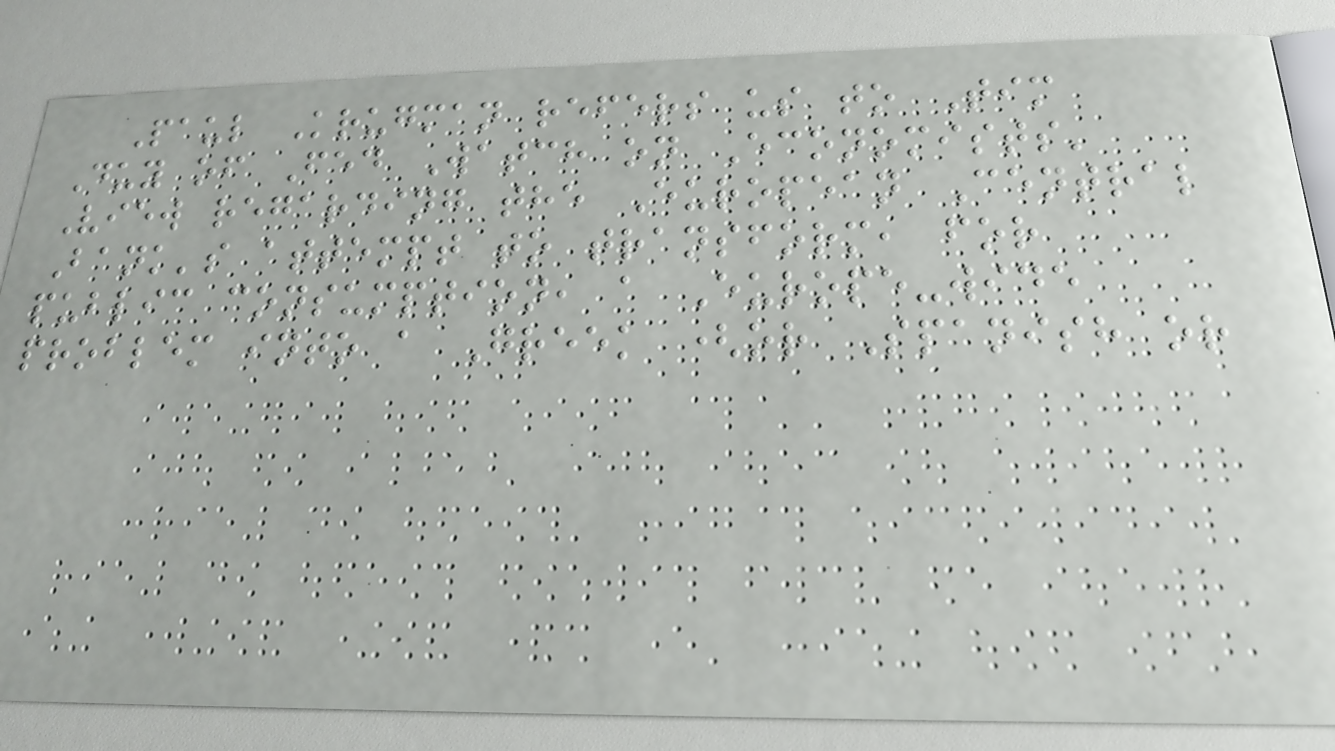Paul Krugman refers us to Tim
Duy of Fed Watch on Economists'
View regarding the European Central
Bank's attempt to transform, for
public consumption, a Europe-wide
problem into a Greek (or Spanish or
